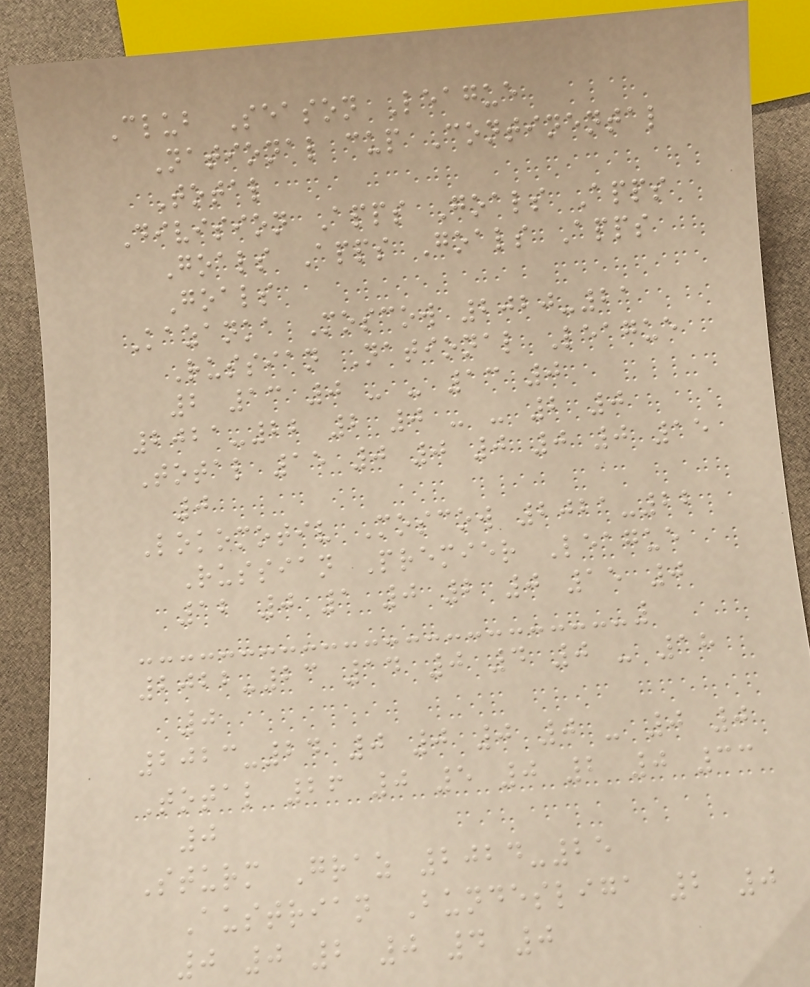Club Season League
National cup Continental
Total
Division Apps Goals Apps
Goals Apps Goals Apps
Goals
Kazanka Moscow 2020-21
Russian National League
2 13 0 - - 13 0
2021-22 2 0 - - 2 0
Total 15 0 0 0 0 0 15
0
Lokomotiv Moscow 2021-22
Russian Premier League
12 0 1 0 2 0 15 0
2022-23 14 0 4 0 - 18
0
2023-24 0 0 0 0 - 0 0
Total 26 0 5 0 2 0 33
0
Sturm Graz 2024-25
Austrian Bundesliga 2 0
0 0 2 0 4 0
